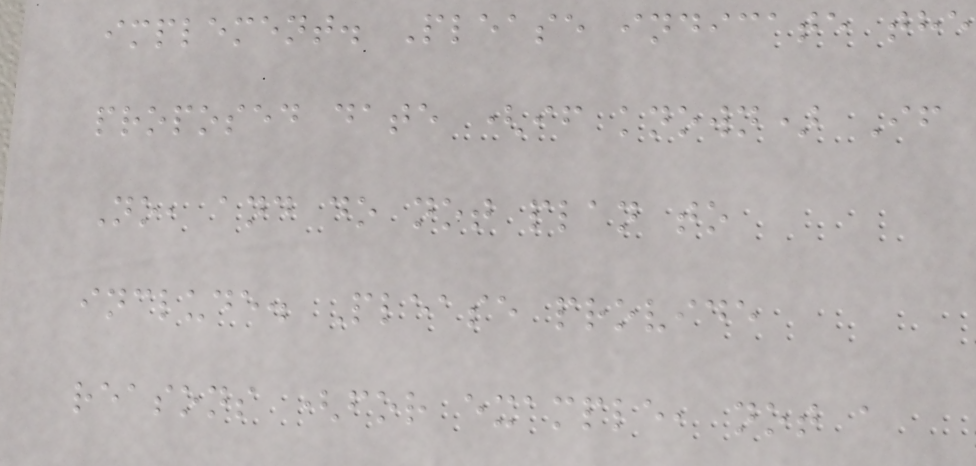implement. Please indicate the
proposed date (if known) If
No, and do not plan to
include. Please provide
reasons (for example, not a
